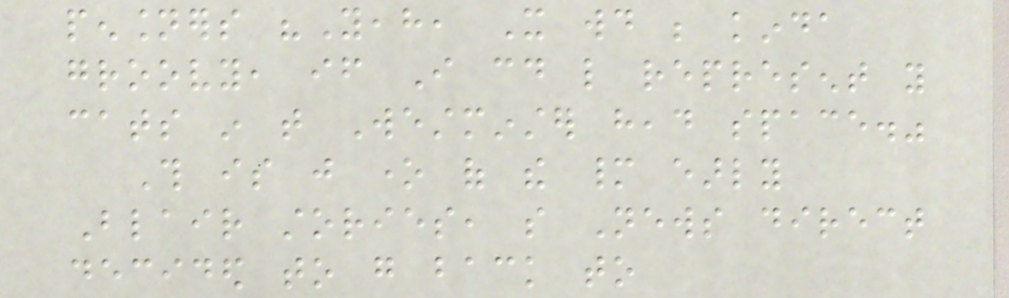pensioners "Yeah, It would be kinda
groovy, if I could like represent you
cats in that Westminster head space."
This is just one of the many early
Blair stories, so News direct
decided to go back to
